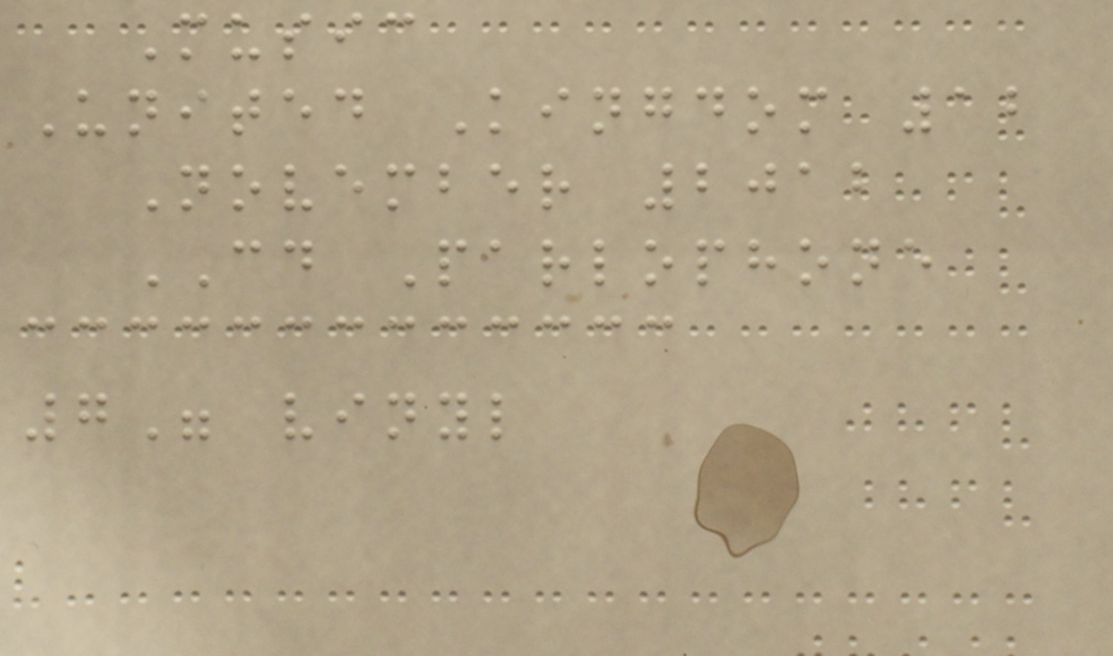Music
United Kingdom 12
November 2012
CD Parlophone
7" vinyl
